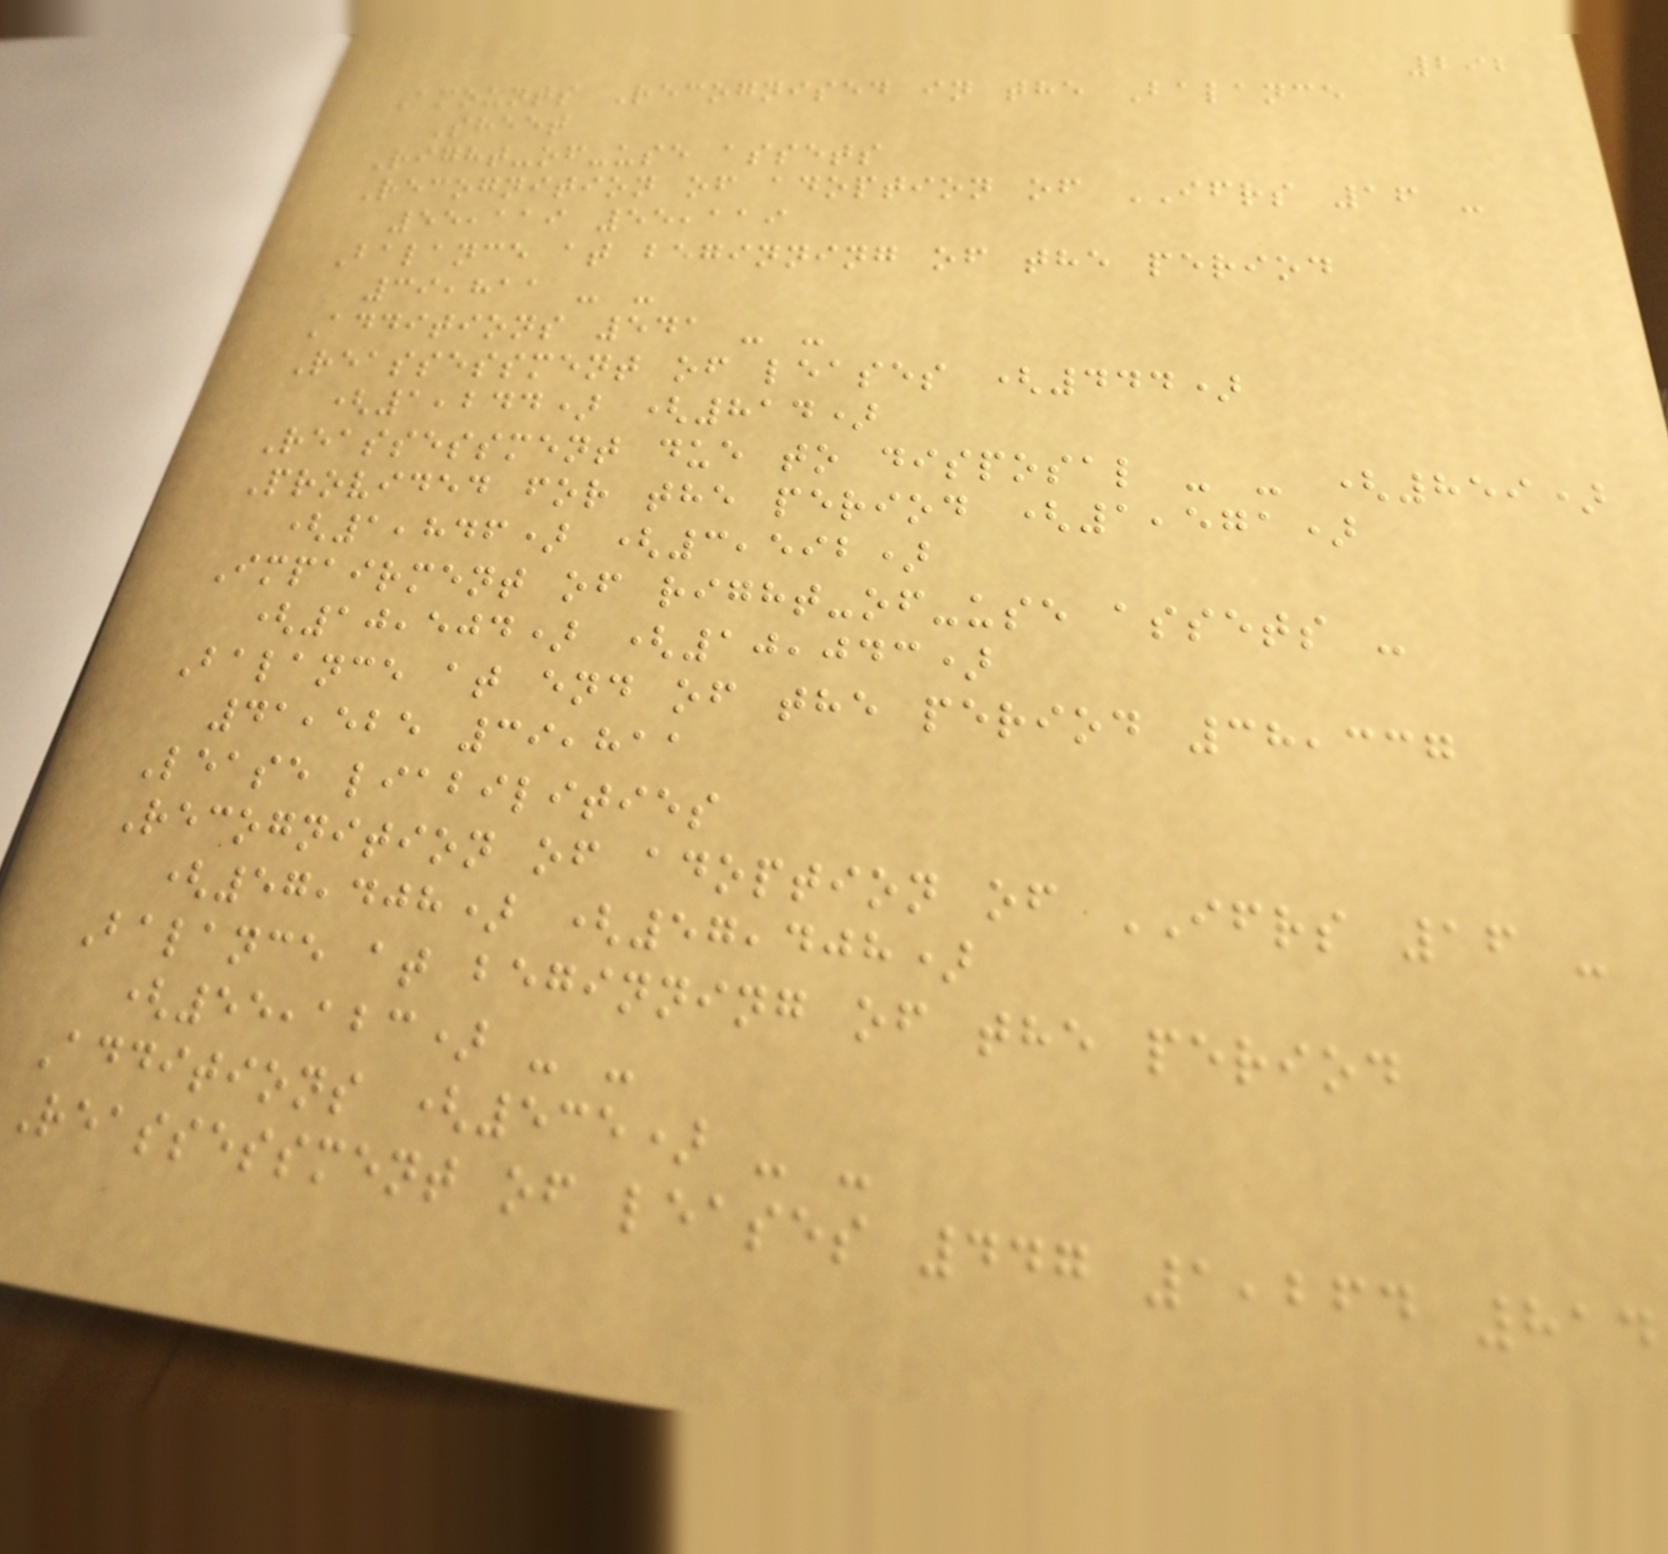292
Amounts Recognised in the Balance
Sheet
Right-of-use assets
Recognition of adoption of IFRS 16 -
55,119 55,119
Balance at beginning of the period
39,811 - -
Additions 541 - -
Reassessment of leases (444)
(1,244) (814)
Reassessment due to disposal - - (859)
Provided for the period (1,571)
(1,846) (3,592)
Impairment of right-of-use assets -
(10,504) (10,043)
Balance at end of the period 38,337
41,525 39,811
Lease liabilities
Recognition of adoption of IFRS 16 -
(57,408) (57,408)
Balance at beginning of the period
(55,123) - -
Additions (535) - -
Reassessment of leases 447 1,264 814
